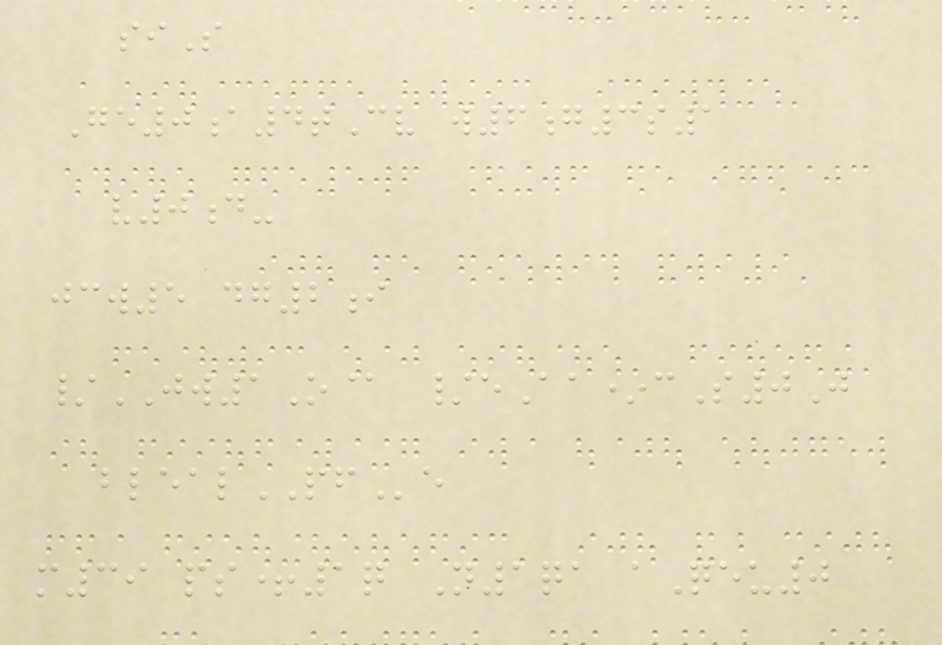siS
Ge0a4tCv w6g3s1
v0d-
jcw5 dg2i
/JW1O@ /eAa*cS0J
blealPFe
m39 ps+1q N1qa aQeu0
